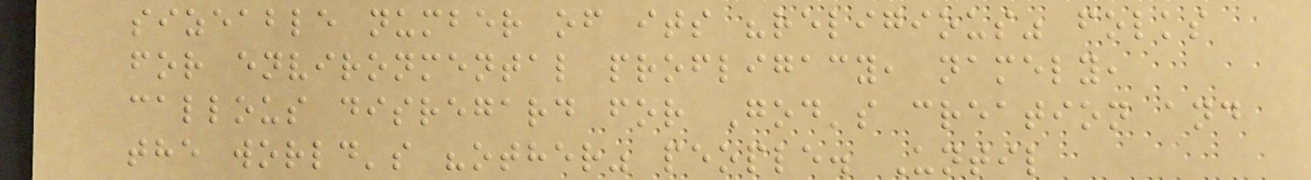sizeable number of its "religious" folks
for environmental profligacy, namely,
callous disregard for God's creation and
the world's "other" people. Until
